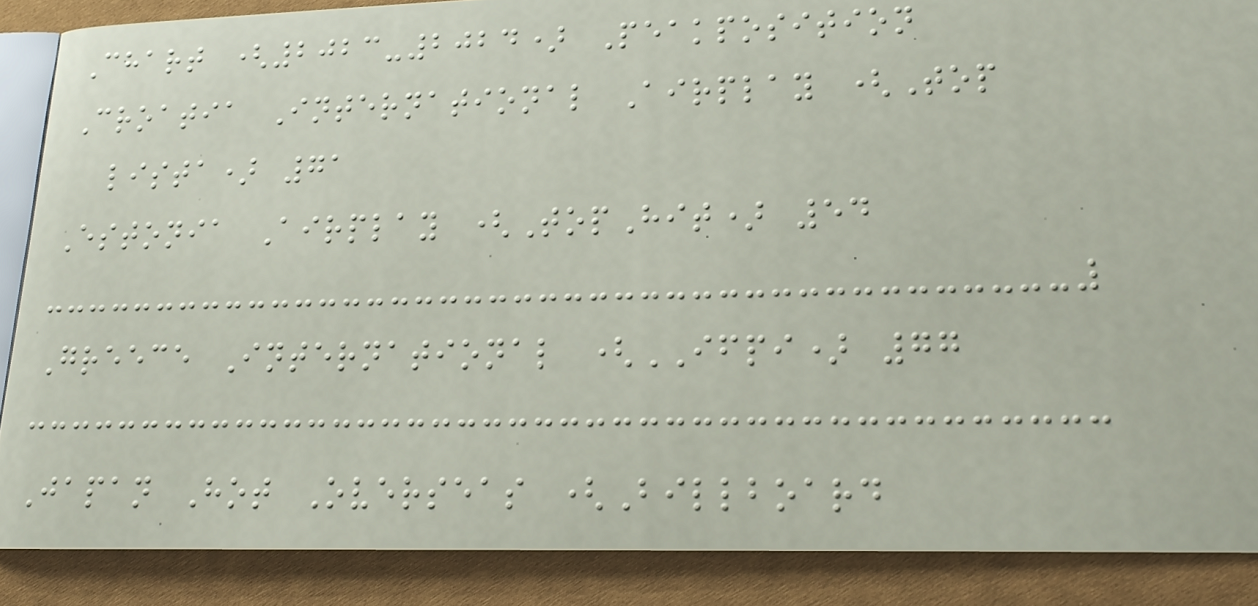Chart (2023-2024) Peakposition
Croatia International Airplay (Top
lista) 71
Estonia Airplay (TopHit) 54
Greece International (IFPI) 77
Japan Hot Overseas (Billboard
